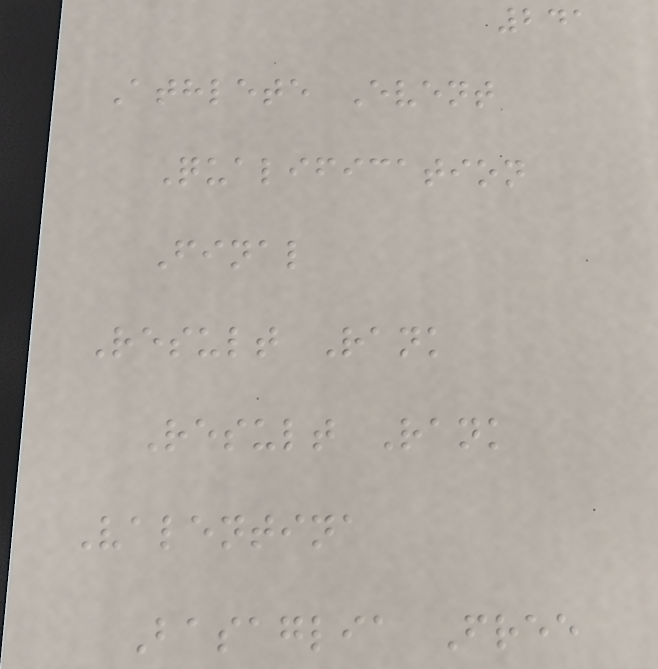241
Athlete Event
Qualification
Final
Result Rank
Result Rank
Valentina
Basaglia Free
